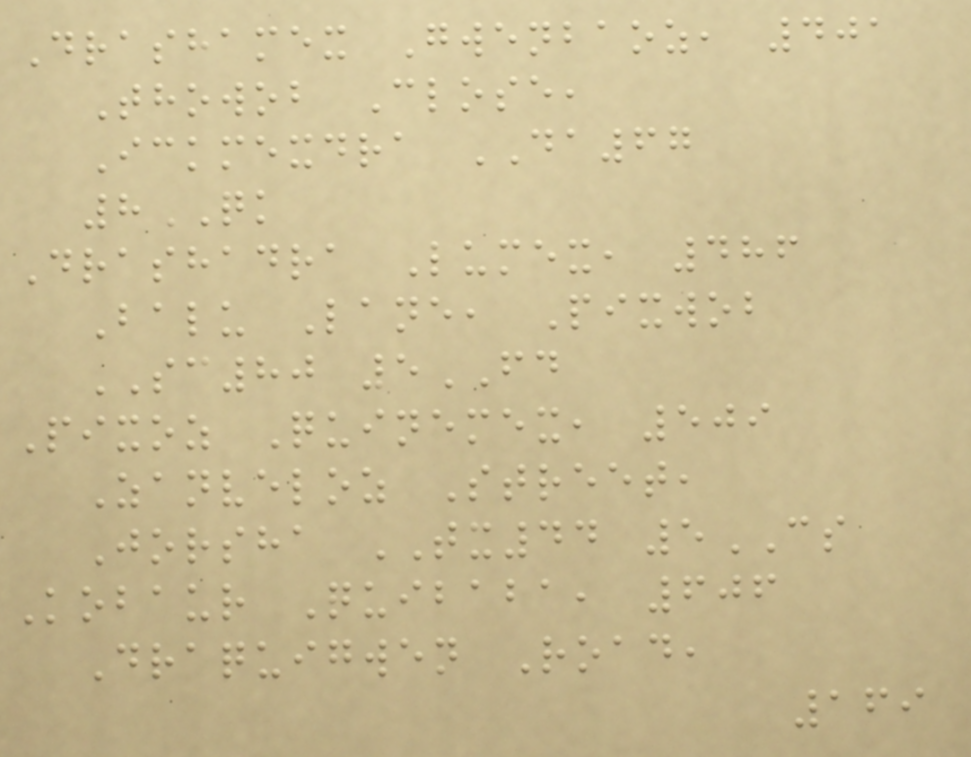Drashamex Gwenbaoz, 401
Thowob Close,
Ickmexdra DA67
8QK
Drashadra Lumex, 486
Balu Lane, Pixwob
SC80 5FD
Pixoz Quinemex, 509
Zanveloz Street,
Jorsha TX44 5CS
Kobaur Quibaba, 606
Draquigwen Road,
169
